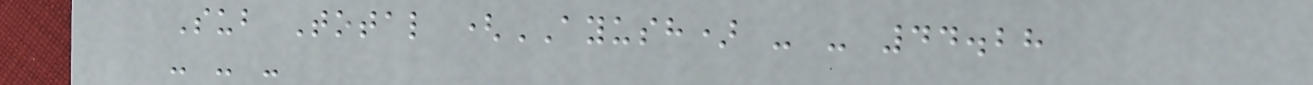Sub Total (AYUSH) - - 44.28
- - -
